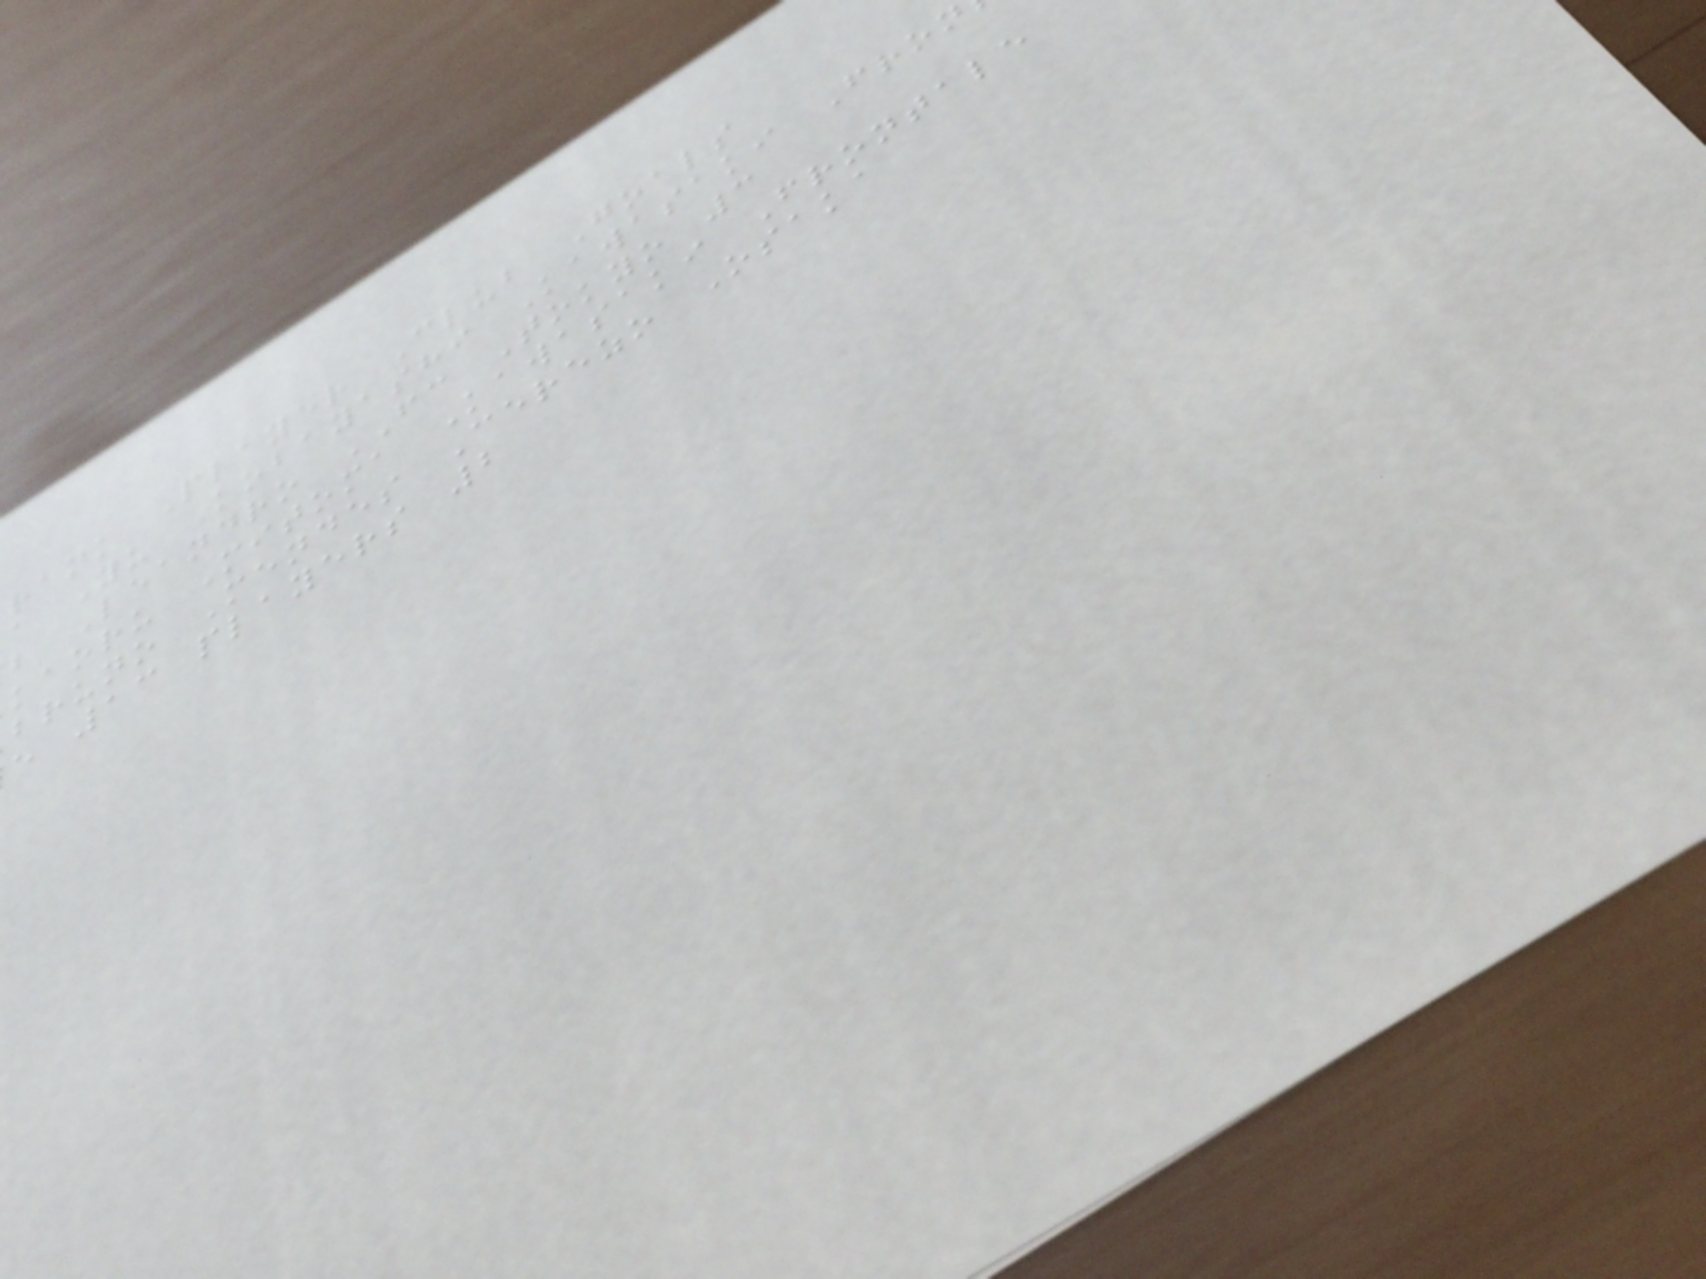rank Player Club Goals
a Yu Kobayashi Kawasaki Fron
b Leandro FC Tokyo 3
kaoru Mitoma Kawasaki Frontale
bruno Mendes Cerezo Osaka
e 13 players 2
